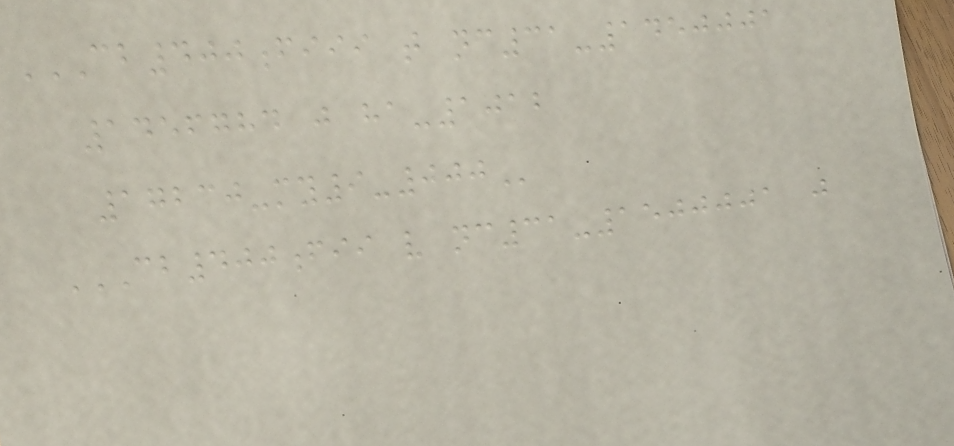CB400FIII T NC31-1450001
1456784 J HA-1012
17230-MY9-000
CB400FII V NC31-1500001 J
